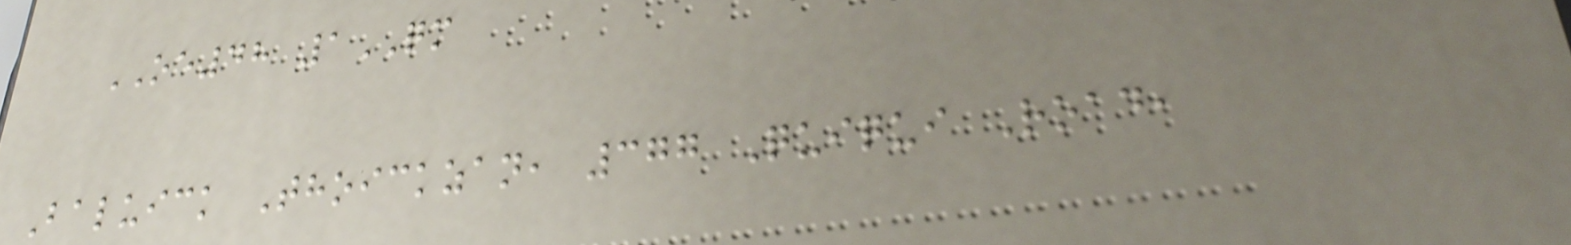OE48 1QM
Baluick Thoickzan, 377 Quiqui Road,
